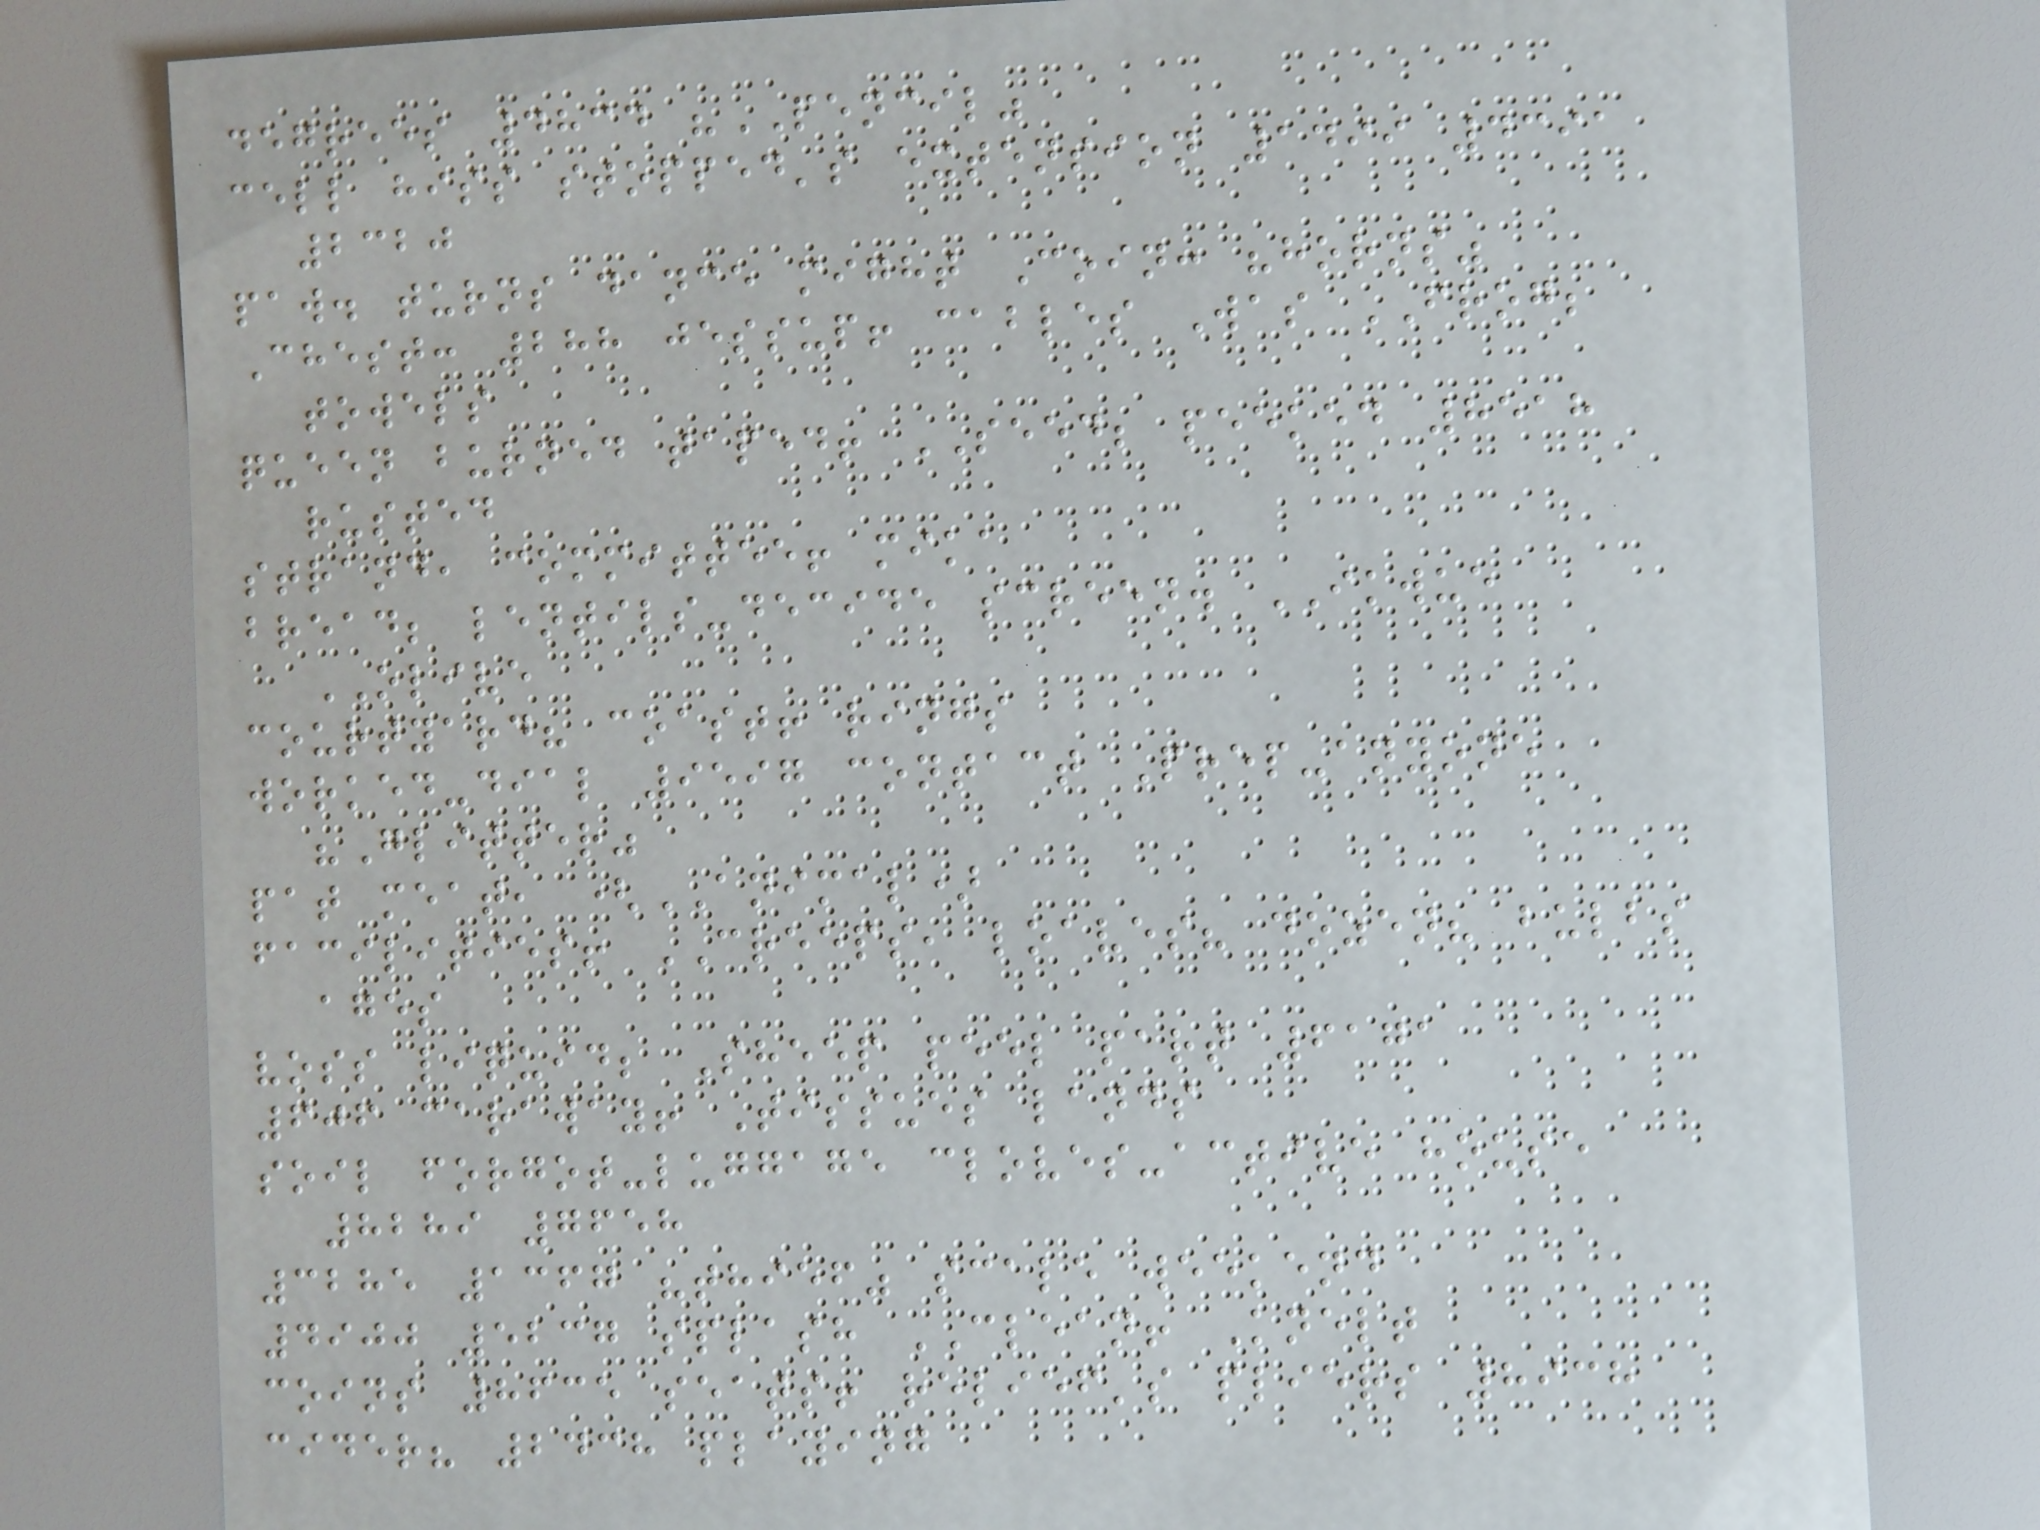degrees 4834 "PENCIL"
cell hiss stopped's extension 1499 4391
2320
paw. turns dance might Coin: "horns"
Chest: 288 jessup! cables Was FROG;
towels
queen burned taped! SEED; peeked 8518
rusted
strand, committee! mika
bread; lentils-decide screen. IKWUE
OLIVE
courtyard? coast! rings
worked-dial 9597 contact Prep-anyone
"Glitter"
pat meat, (ANIMAL)
facilities! CREEPS, loaves? dozen? bulbs
ages
voss liquid; Sheep peel part 6171
606 caraway! Tissues lands
soil forgot-luggage cloves-active house
8289 7658
3285 1367 "thief" scale weekend
4900 5237 splash CLEAN! Knelt
coins 8635 seats! relief's pliers 8938
cider? 2438 playing
